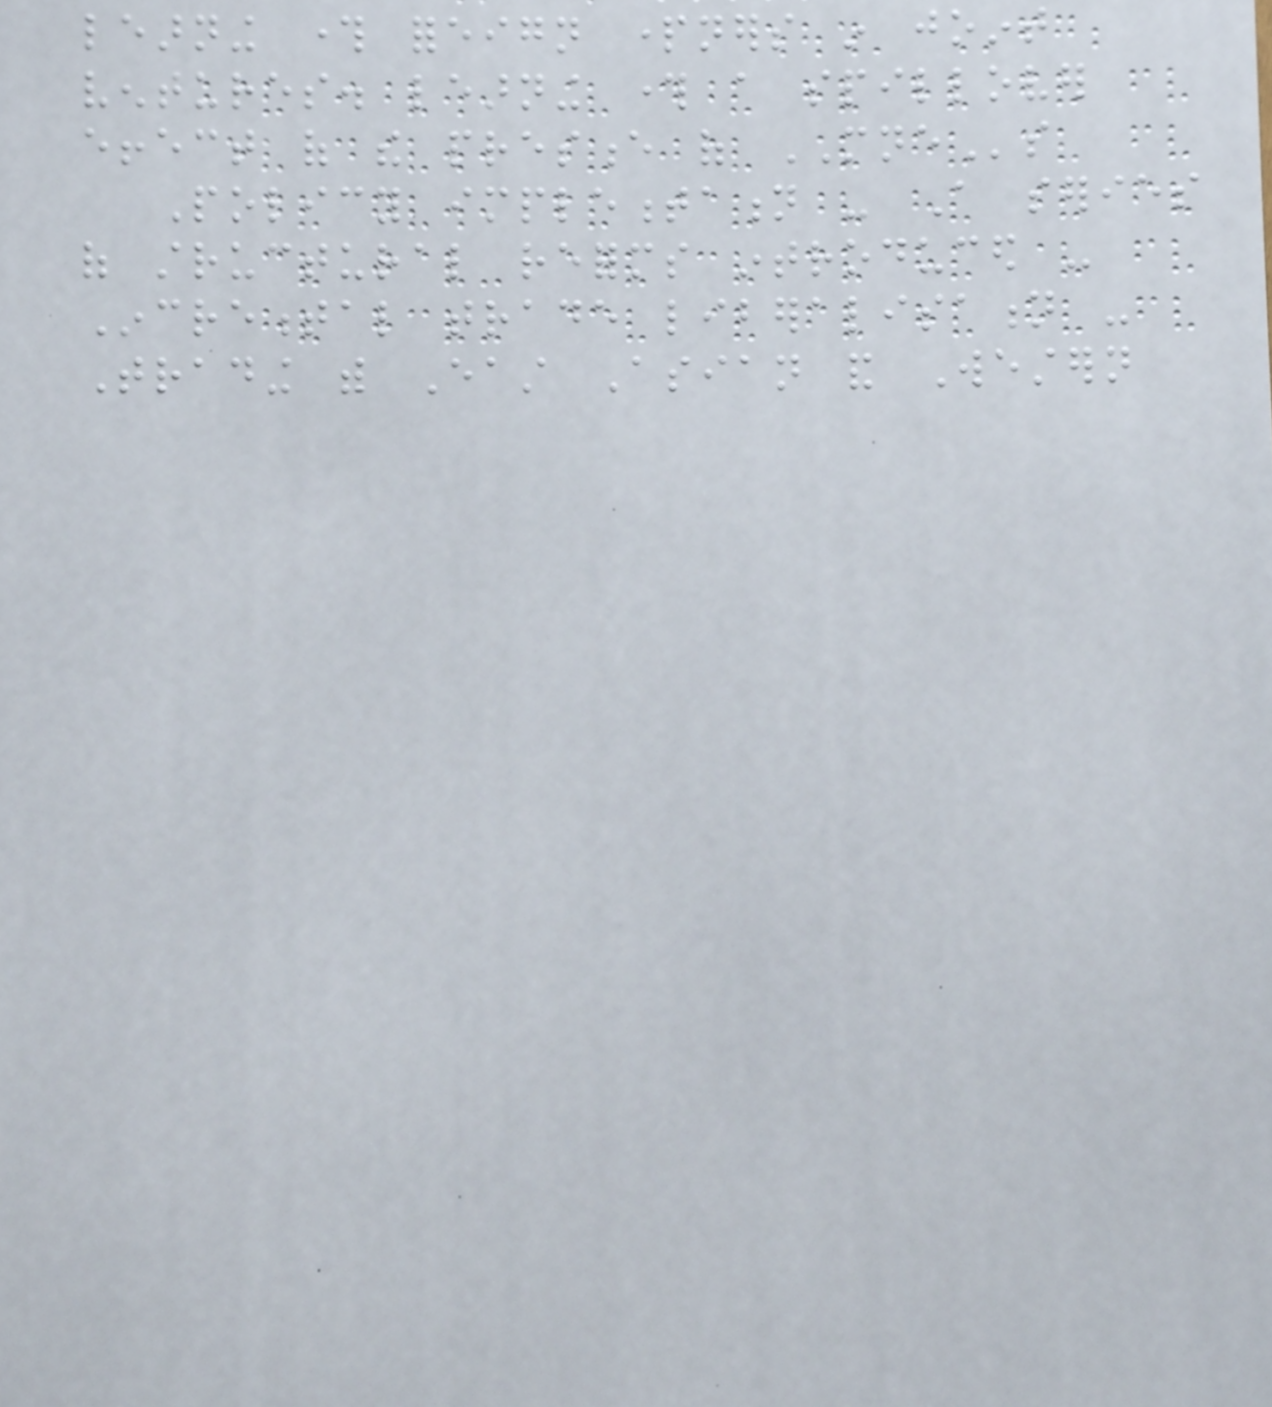learning through foreign partners in joint
ventures. learning through a spillover
effect of the presence of MNEs
Policy implementation - A series
of structural reforms introduced -
Incremental trade liberalisation -
Trading with East Asian and Western
